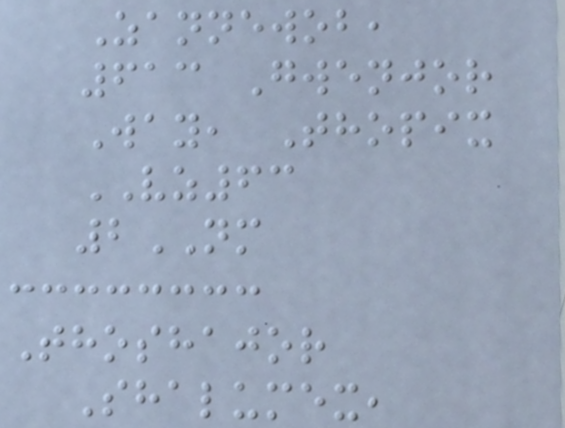Zannewob,
613 Gwenjor
Way, Thopix
VZ63
2NM
Thoshajor
Shalumex,
